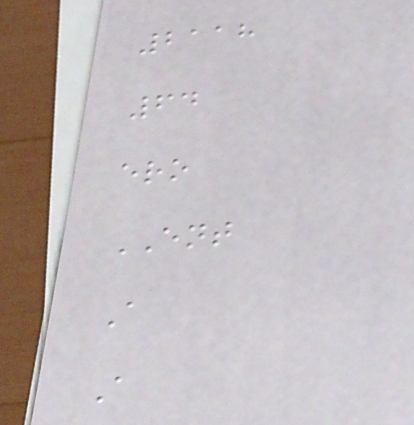2118
64
ero
ENT
A
A
